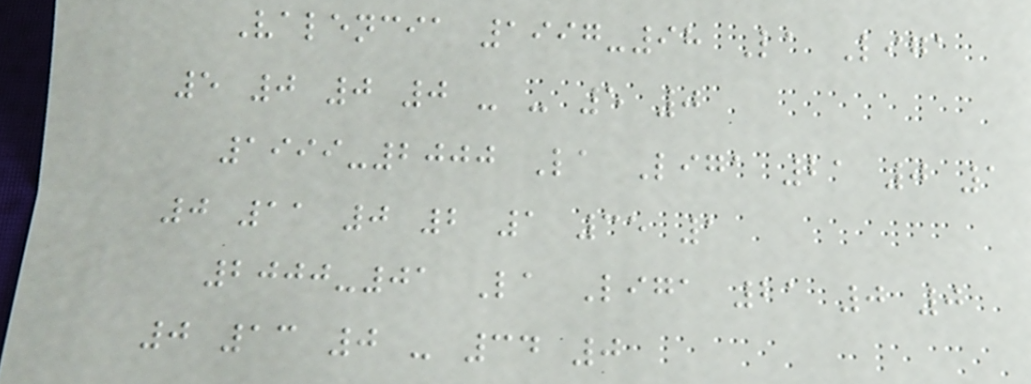Valencia 1997-98 La Liga
5 0 0 0 - - 5 0
1999-2000 La Liga 21 0 1
0 11 0 2 1 35 1
2000-01 La Liga 21 0 0
0 13 0 - 34 0
